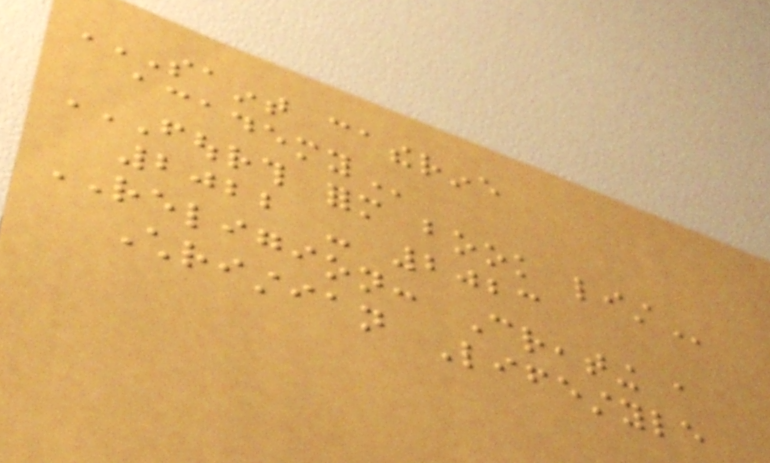SAINT CATHERINE
ACADEMY
FOURTH FORM BOOK LIST
2022 - 2023
RELIGION: Creating a
Christian Lifestyle
